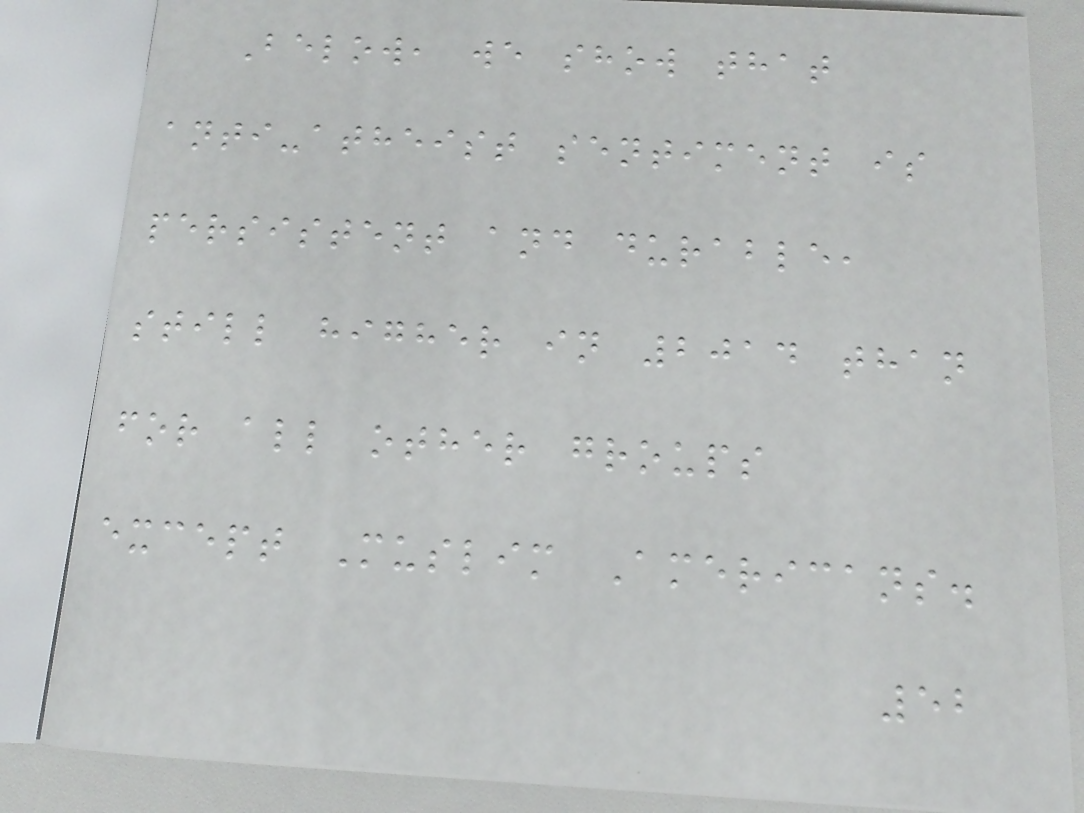Below, we show that
anti-atheist sentiment is
persistent and durable,
still higher in 2014 than
for all other groups
except Muslim Americans.
52
